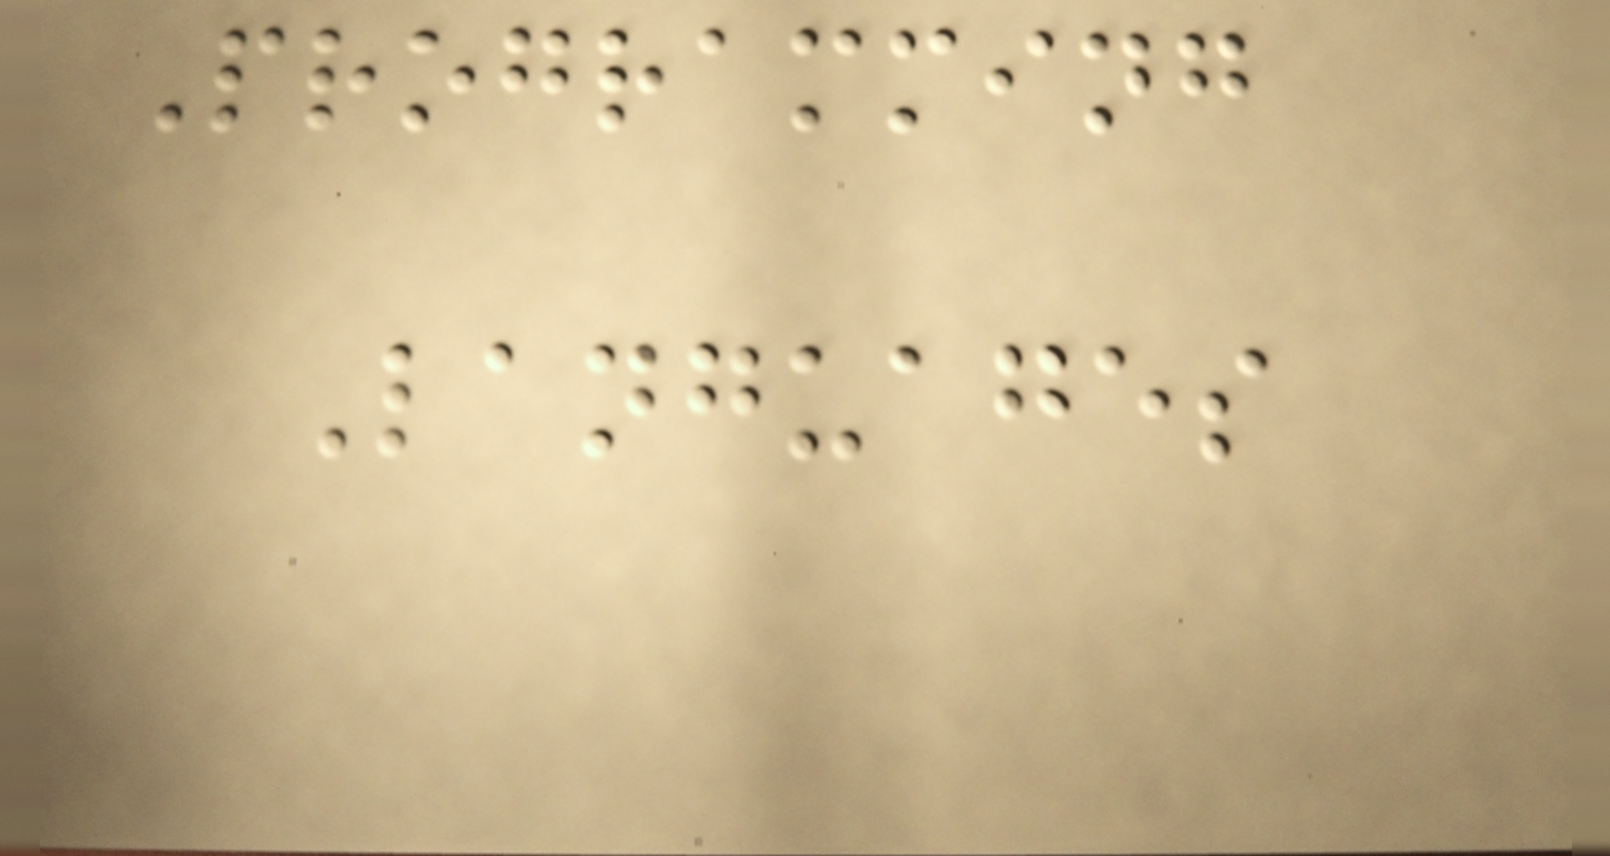Programming
Languages
